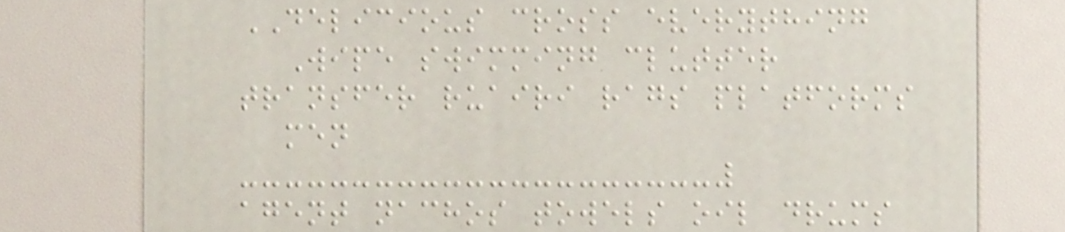DELICIOUS cross everything
Wipe swimming clutter
transfer ruairi rags platforms
men
agent nachos towels oil drums
